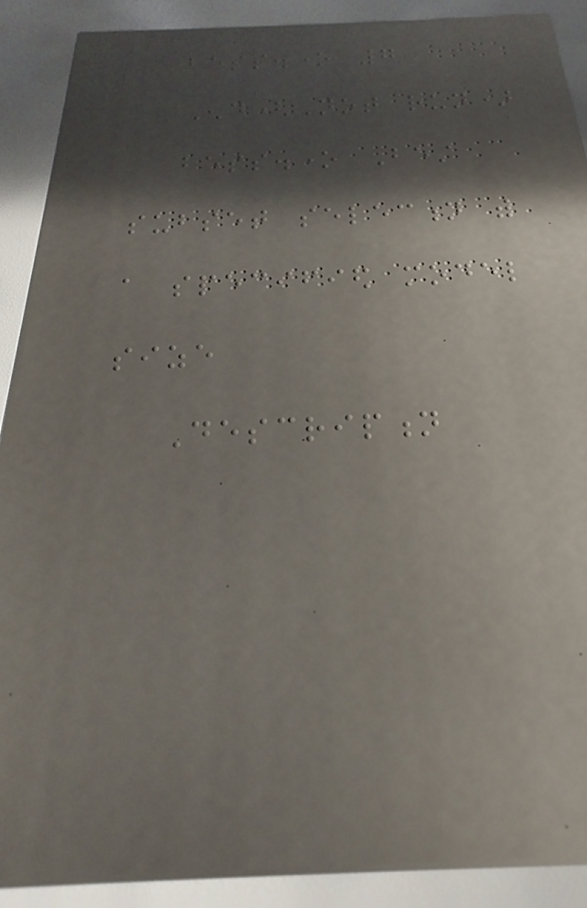bess.one 7
End(Not run)
bess.one Best
subset selection with
a specified model
size
Description
